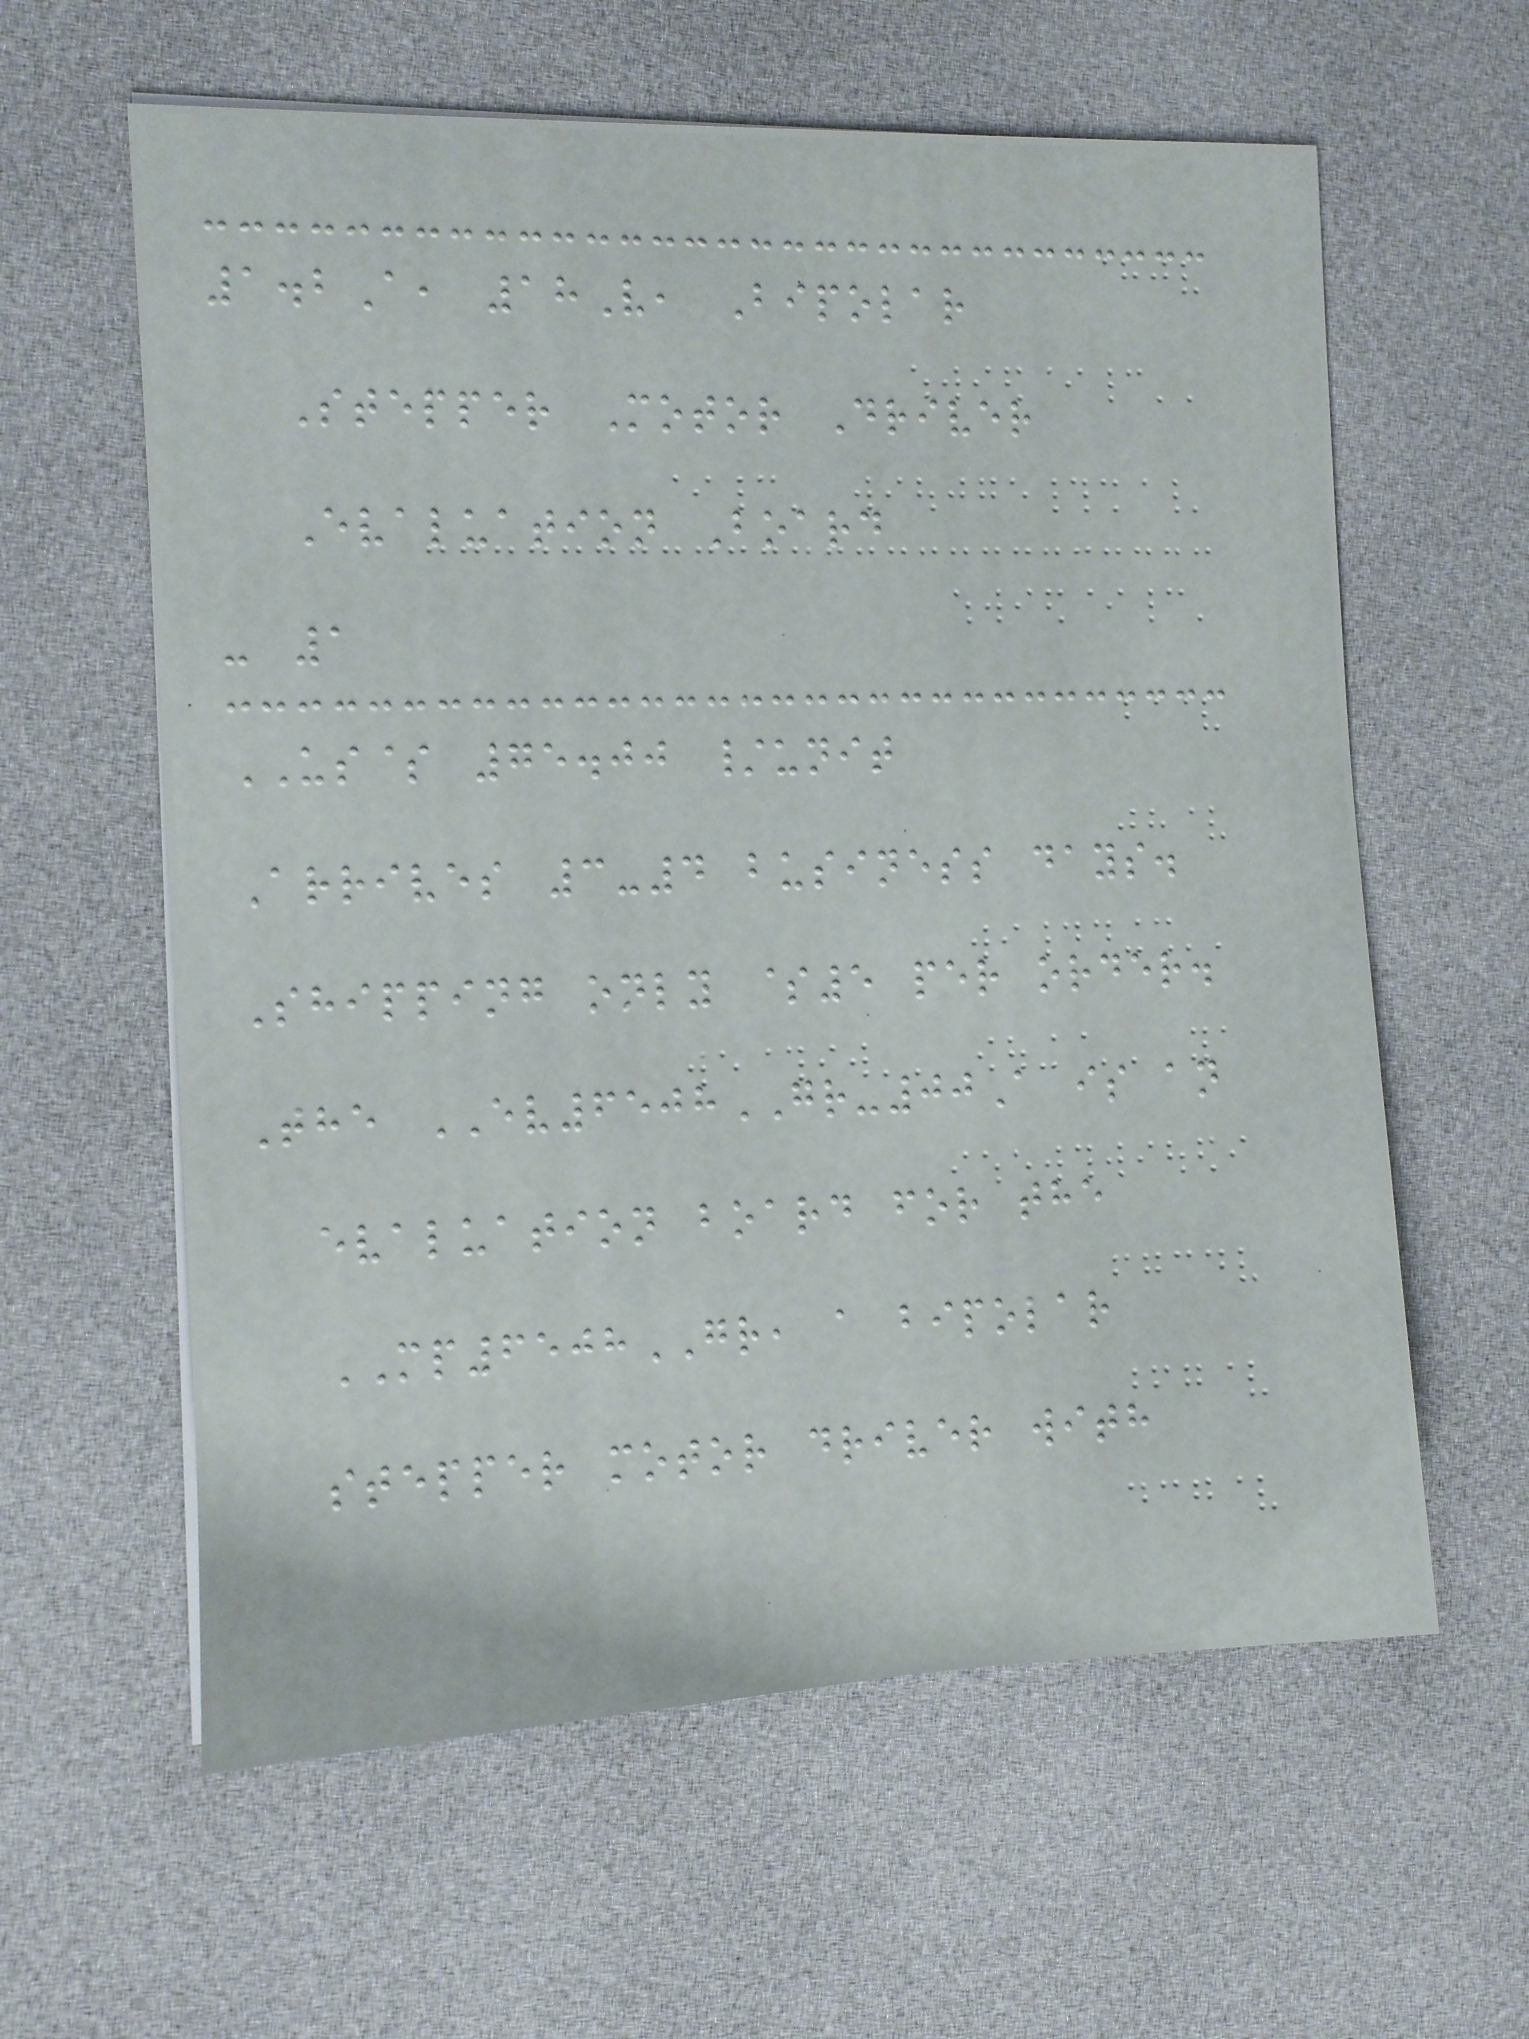1.2A, 18V, Bipolar
Stepper Motor Driver
Evaluation Board
- 1
US$ 75.00 /unit
Arrives 3-4 business days.
Shipping only $5 per order.
The EV6508GR-00A is an
evaluation board for the
MP6508GR, a bipolar
stepper motor driver with
